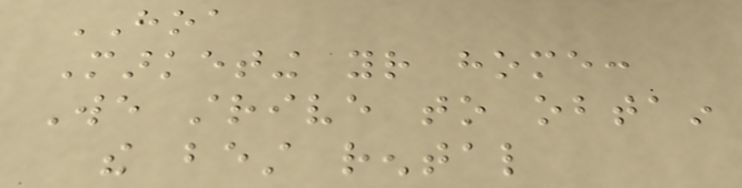HOA
Marketing your home:
We strive to obtain
the best rental
